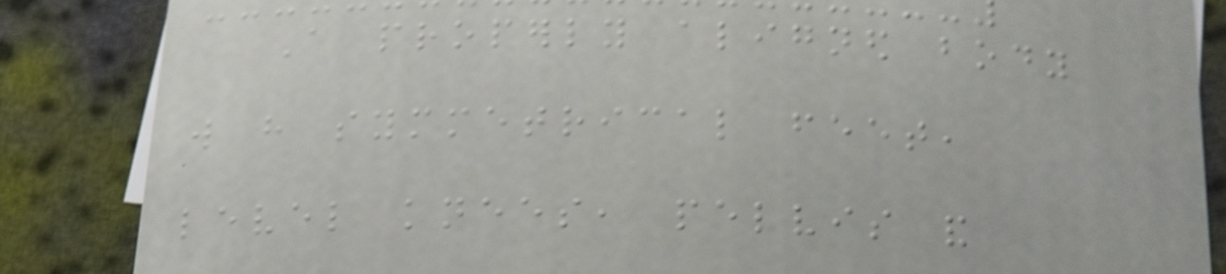A properly aligned body
will have symmetrical feet,
level knees, pelvis and
